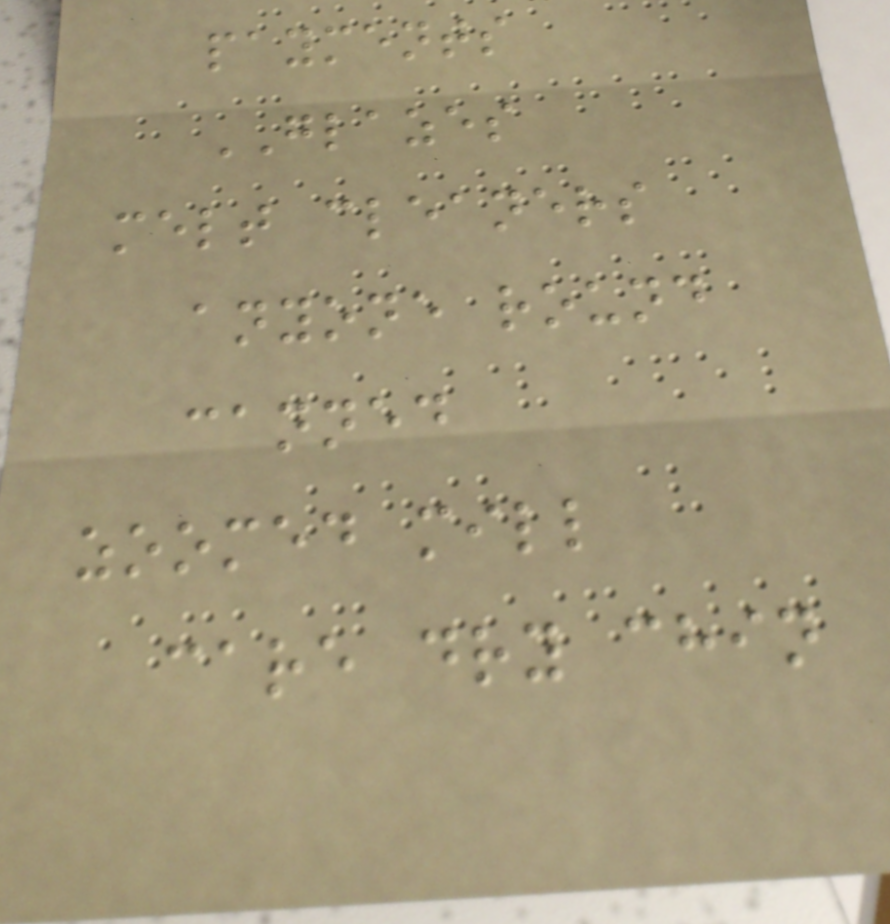payments
GLAZES
melt cleaners
anyone round
canned
zoomed mill
care dry chin
